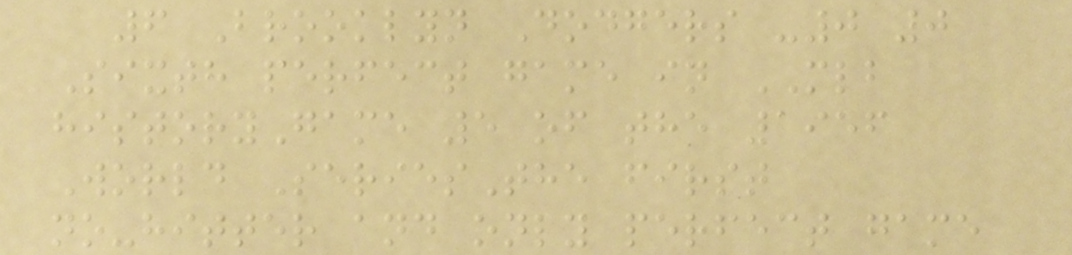6 Brooklyn Dodgers -0 0
Sixth perfect game in MLB
historyGame 5 of the 1956
World SeriesThe first
no-hitter and only perfect game
